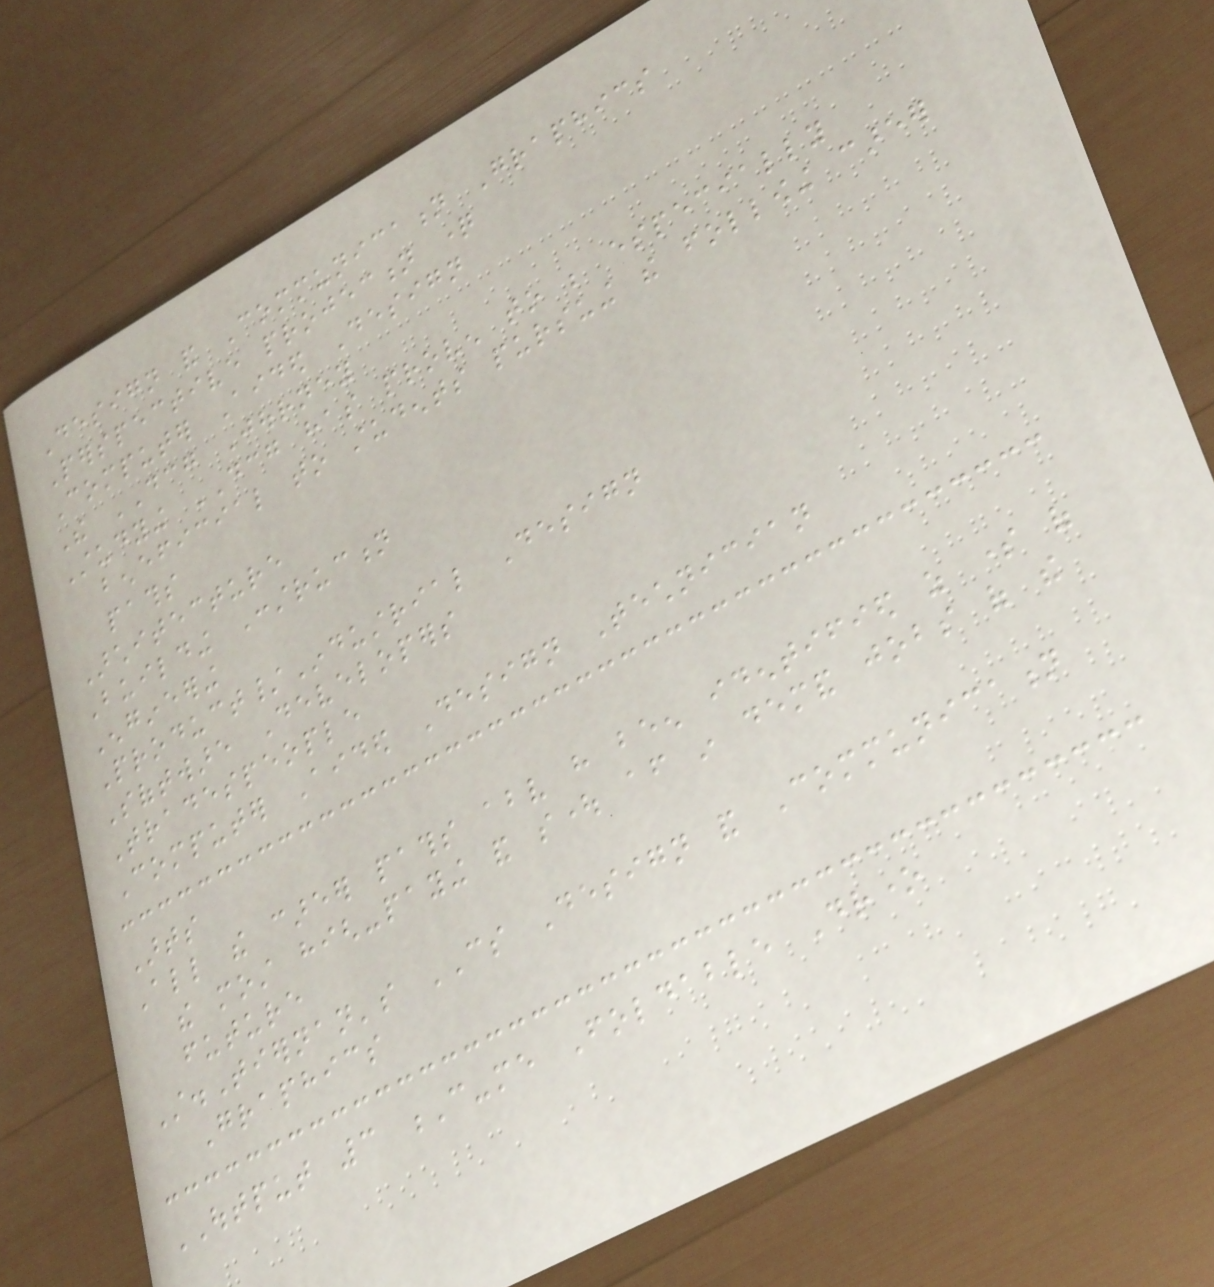Design and Communication Graphics
Perspective projection question
Computer Aided Design
The DCG Journey
Studying DCG has proven to be especially
beneficial to students pursuing the following career
paths
Architecture
Building Construction
Engineering
Product/Industrial Design
Software Developers
Tradespeople
Computer Aided Design Technician
Arts
All the career paths above have been identified as some of
the most high-paying and sought after in demand jobs of the
future
St.Tiernan's CS Design and Communication
Graphics
OUTPUT 3 C-me Foldable Drone
